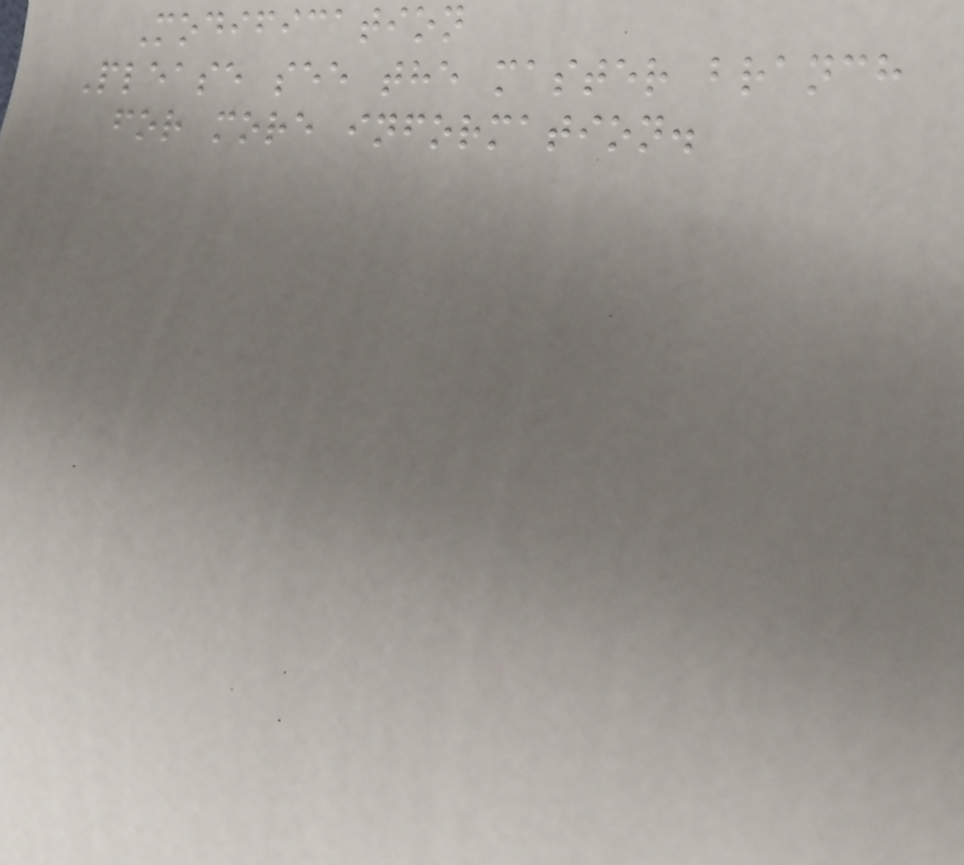Modification
Please see the master branch
for more information.
